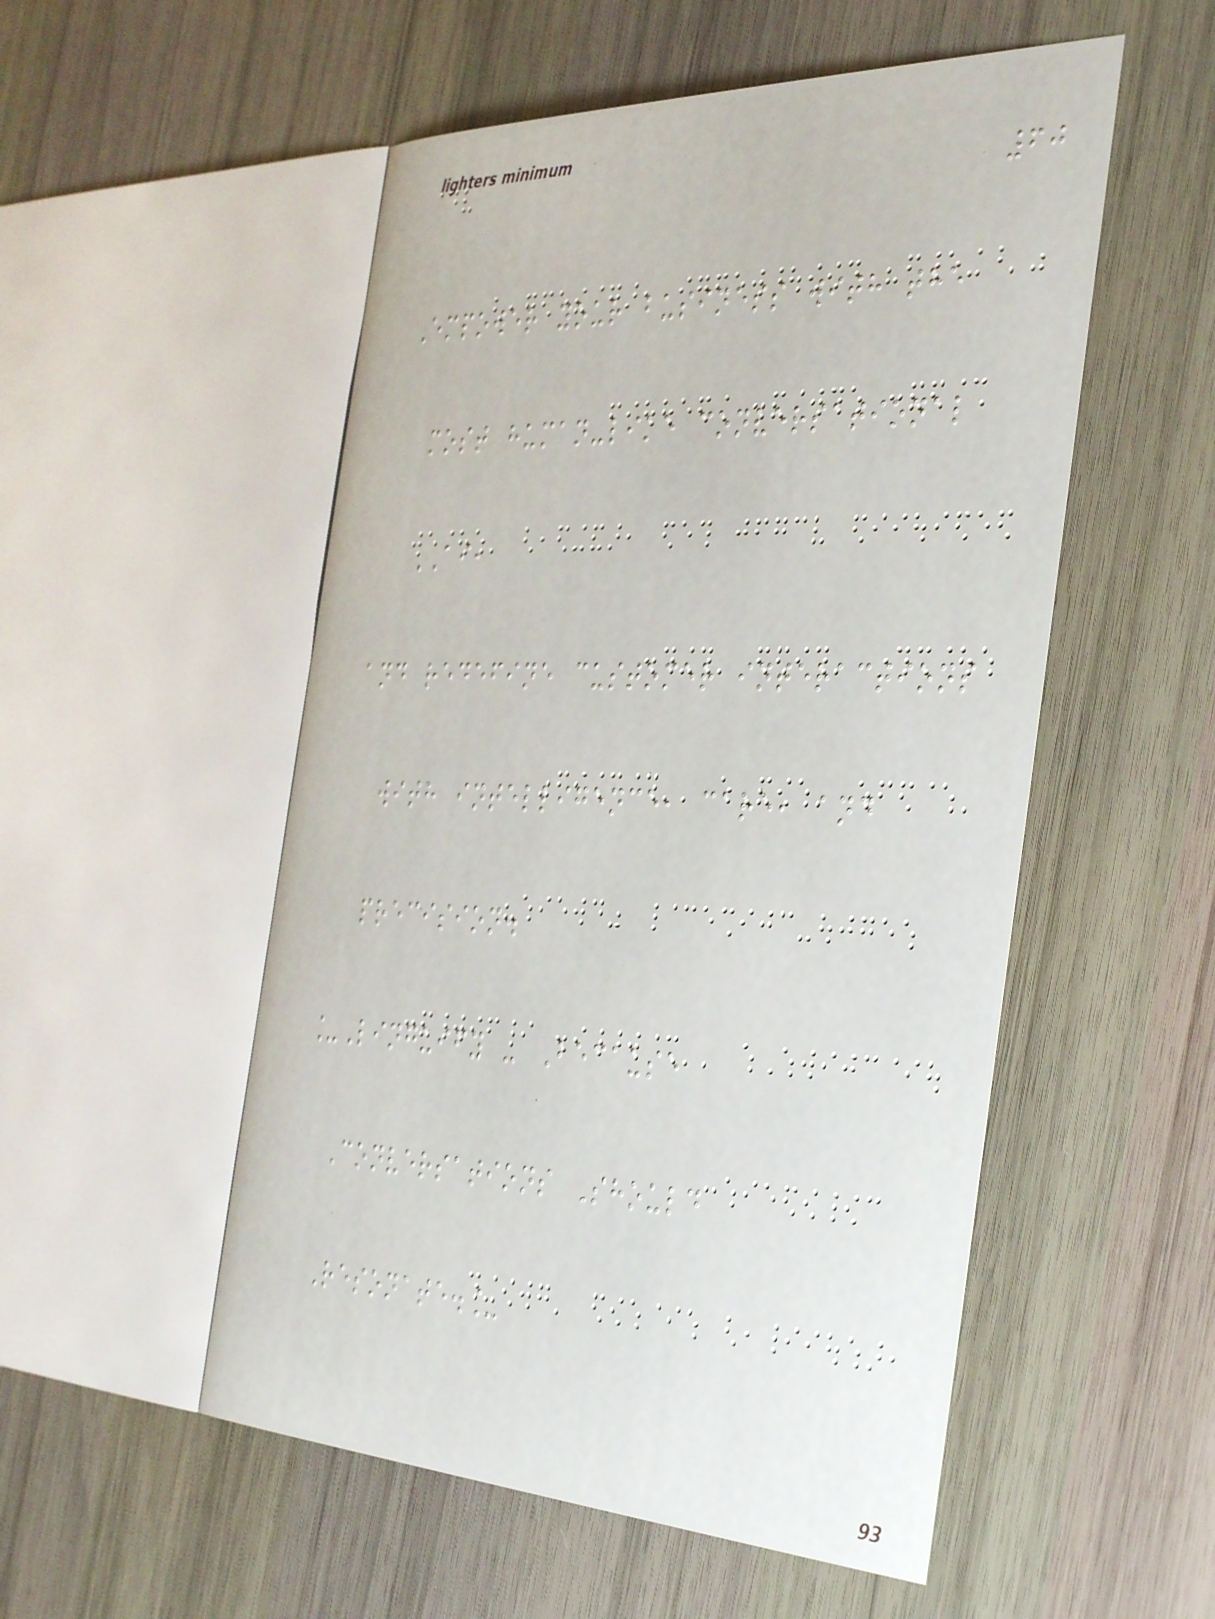60
Empower your business with the
most human-like conversational
AI,
and redefine customer interactions
with intelligence, care, and
precision.
_Linguify - Because
Conversations Should
Resonate._
